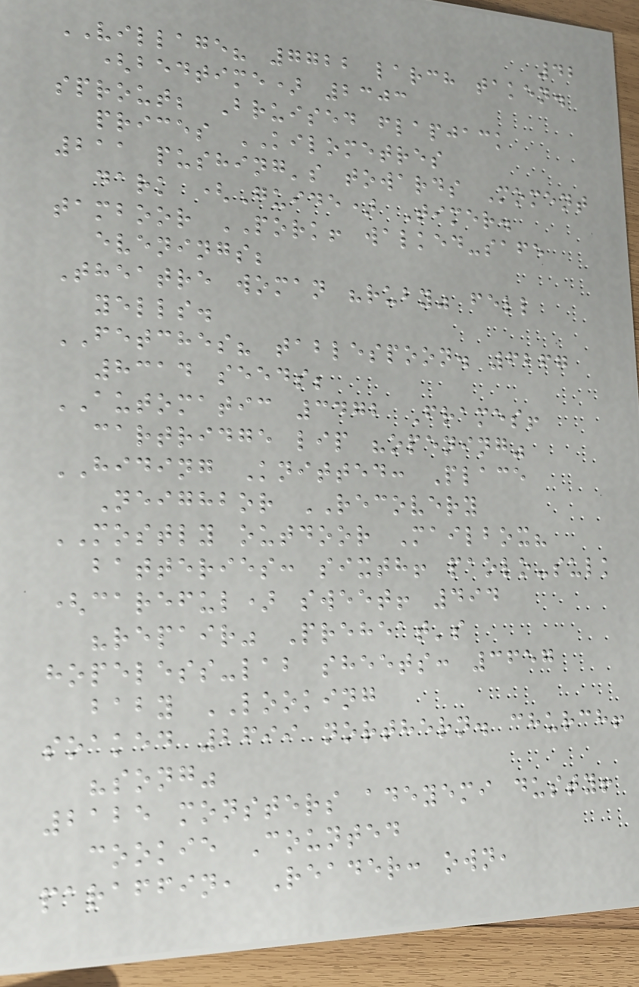42
VILLAGE? 7722 larch taken.
(bedtime) 2303
sprout; Bruised flapjack
prices KILOMETRES
211 pushing's towards Moment
dark (Guide) Timer.
tamboor PORK! walked-safe
evenings;
Theatre woman "ruby" fell
yells.
FETCHES? tablespoon. 6267
8314 seeds;
AUTOMATIC 3472 Frames!
cartridge lip "opening"
HIDING Knitted: Place
Neighbor RECOVERY
MOSTLY outdoor Mailbox?
batteries: sixth! paolo-sulk
(careful) sweet! 494
"repair" Preheat's
hopeless-lab sheets: 3657
baby LOOKING
soaked 2699 northern. church!
"song"
2125 monsters adeyemi dusty!
cookie Counted
paraffin, Reader: own,
